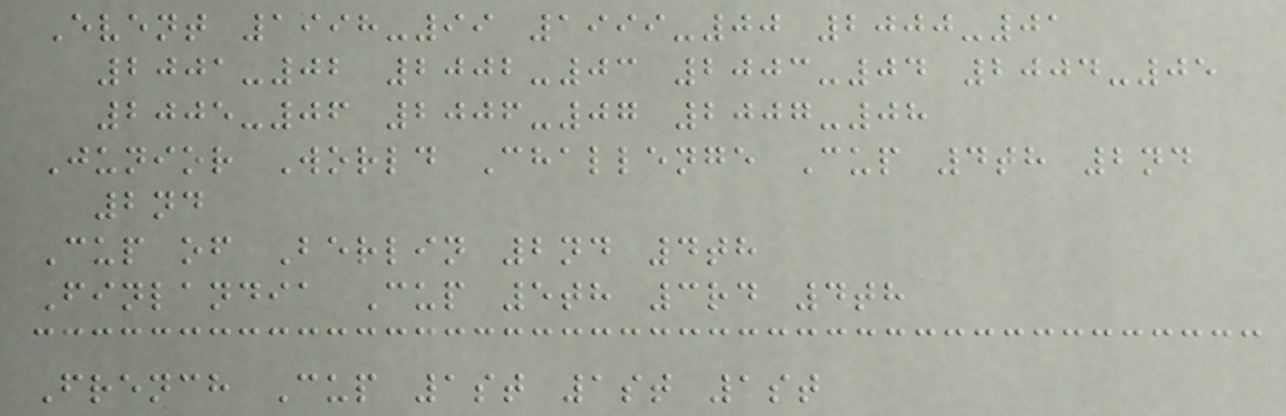Event 1998-99 1999-00 2000-01
2001-02 2002-03 2003-04 2004-05
2005-06 2006-07 2007-08
Junior World Challenge Cup 4th 2nd
2nd
Cup of Berlin 2nd 4th
Finlandia Cup 5th 3rd 4th
French Cup 1st 1st 1st
